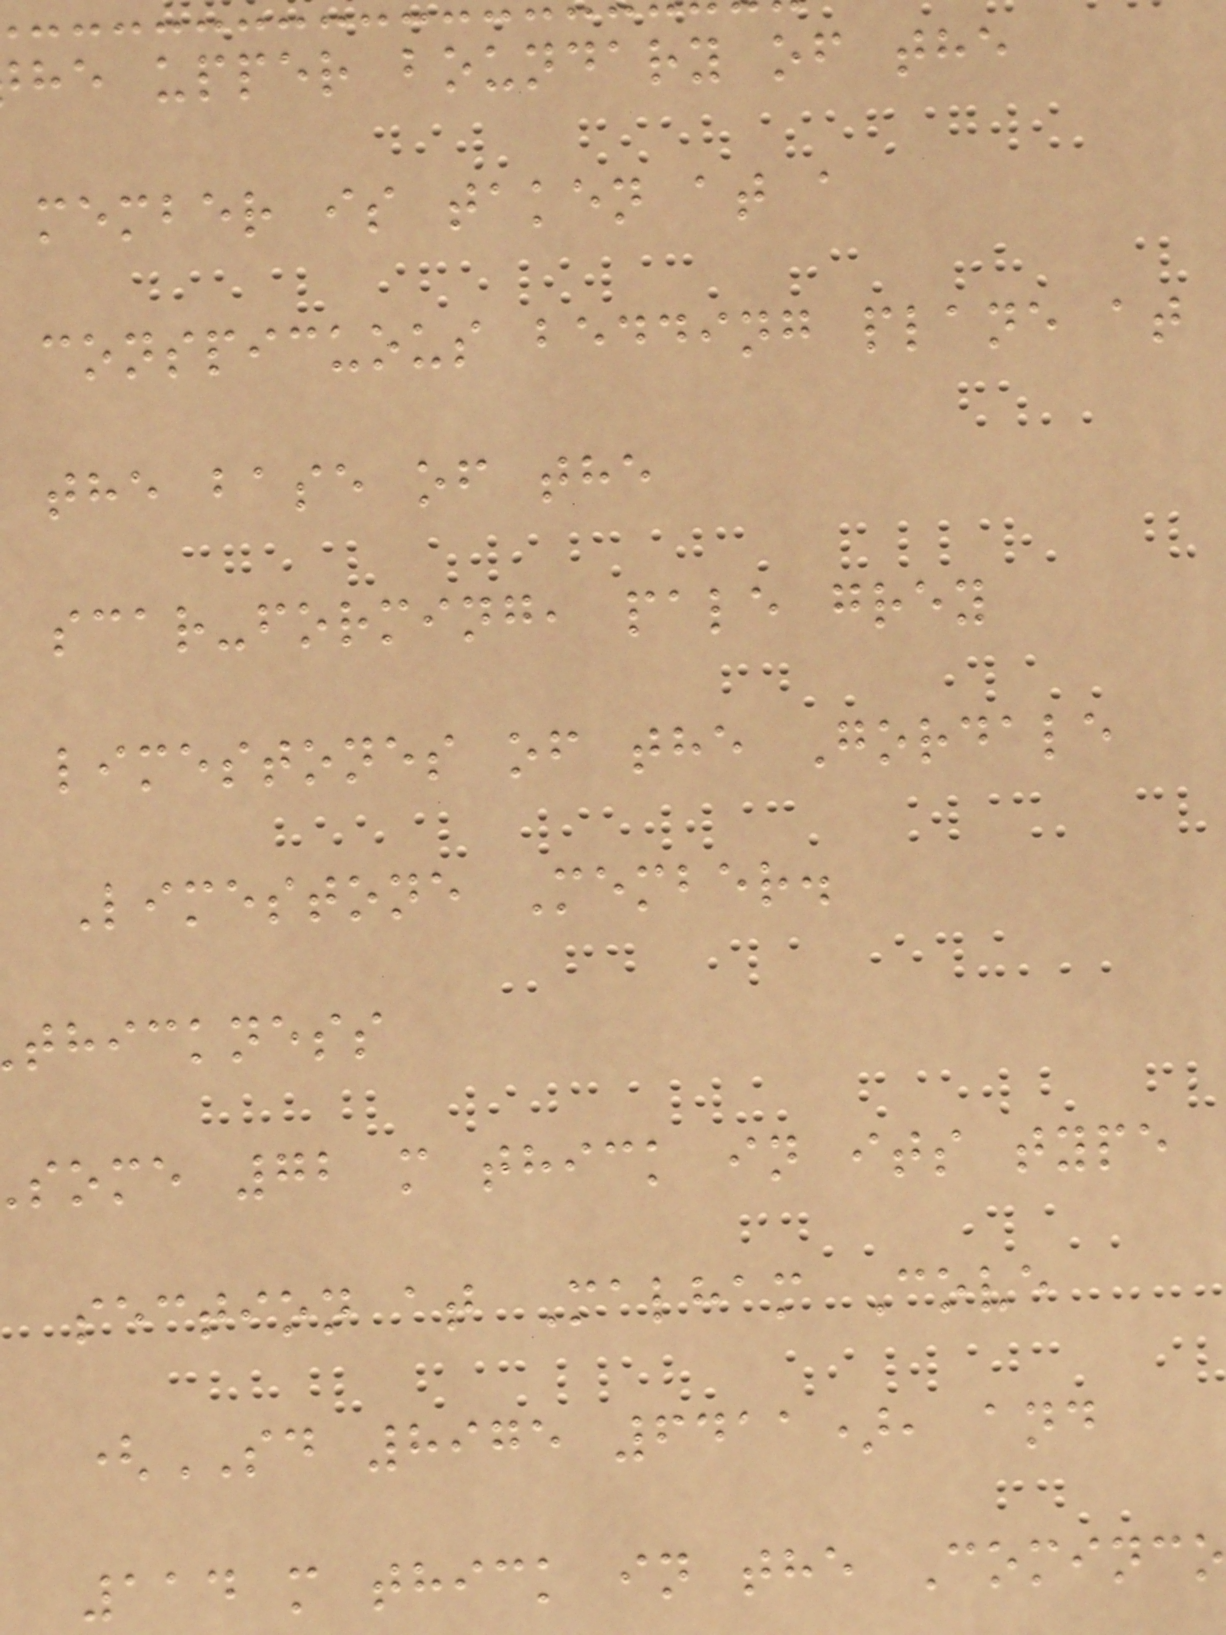he upper boundary of the
member is taken at a
conspicuous bedding plane at
the base of the
scar-forming, pale grey
limestones of the Gordale
Limestone Member.
thickness
some 72 m thick in its type
section at Malham Cove
(SD 8975 6411), and
114 m thick in the Cominco
